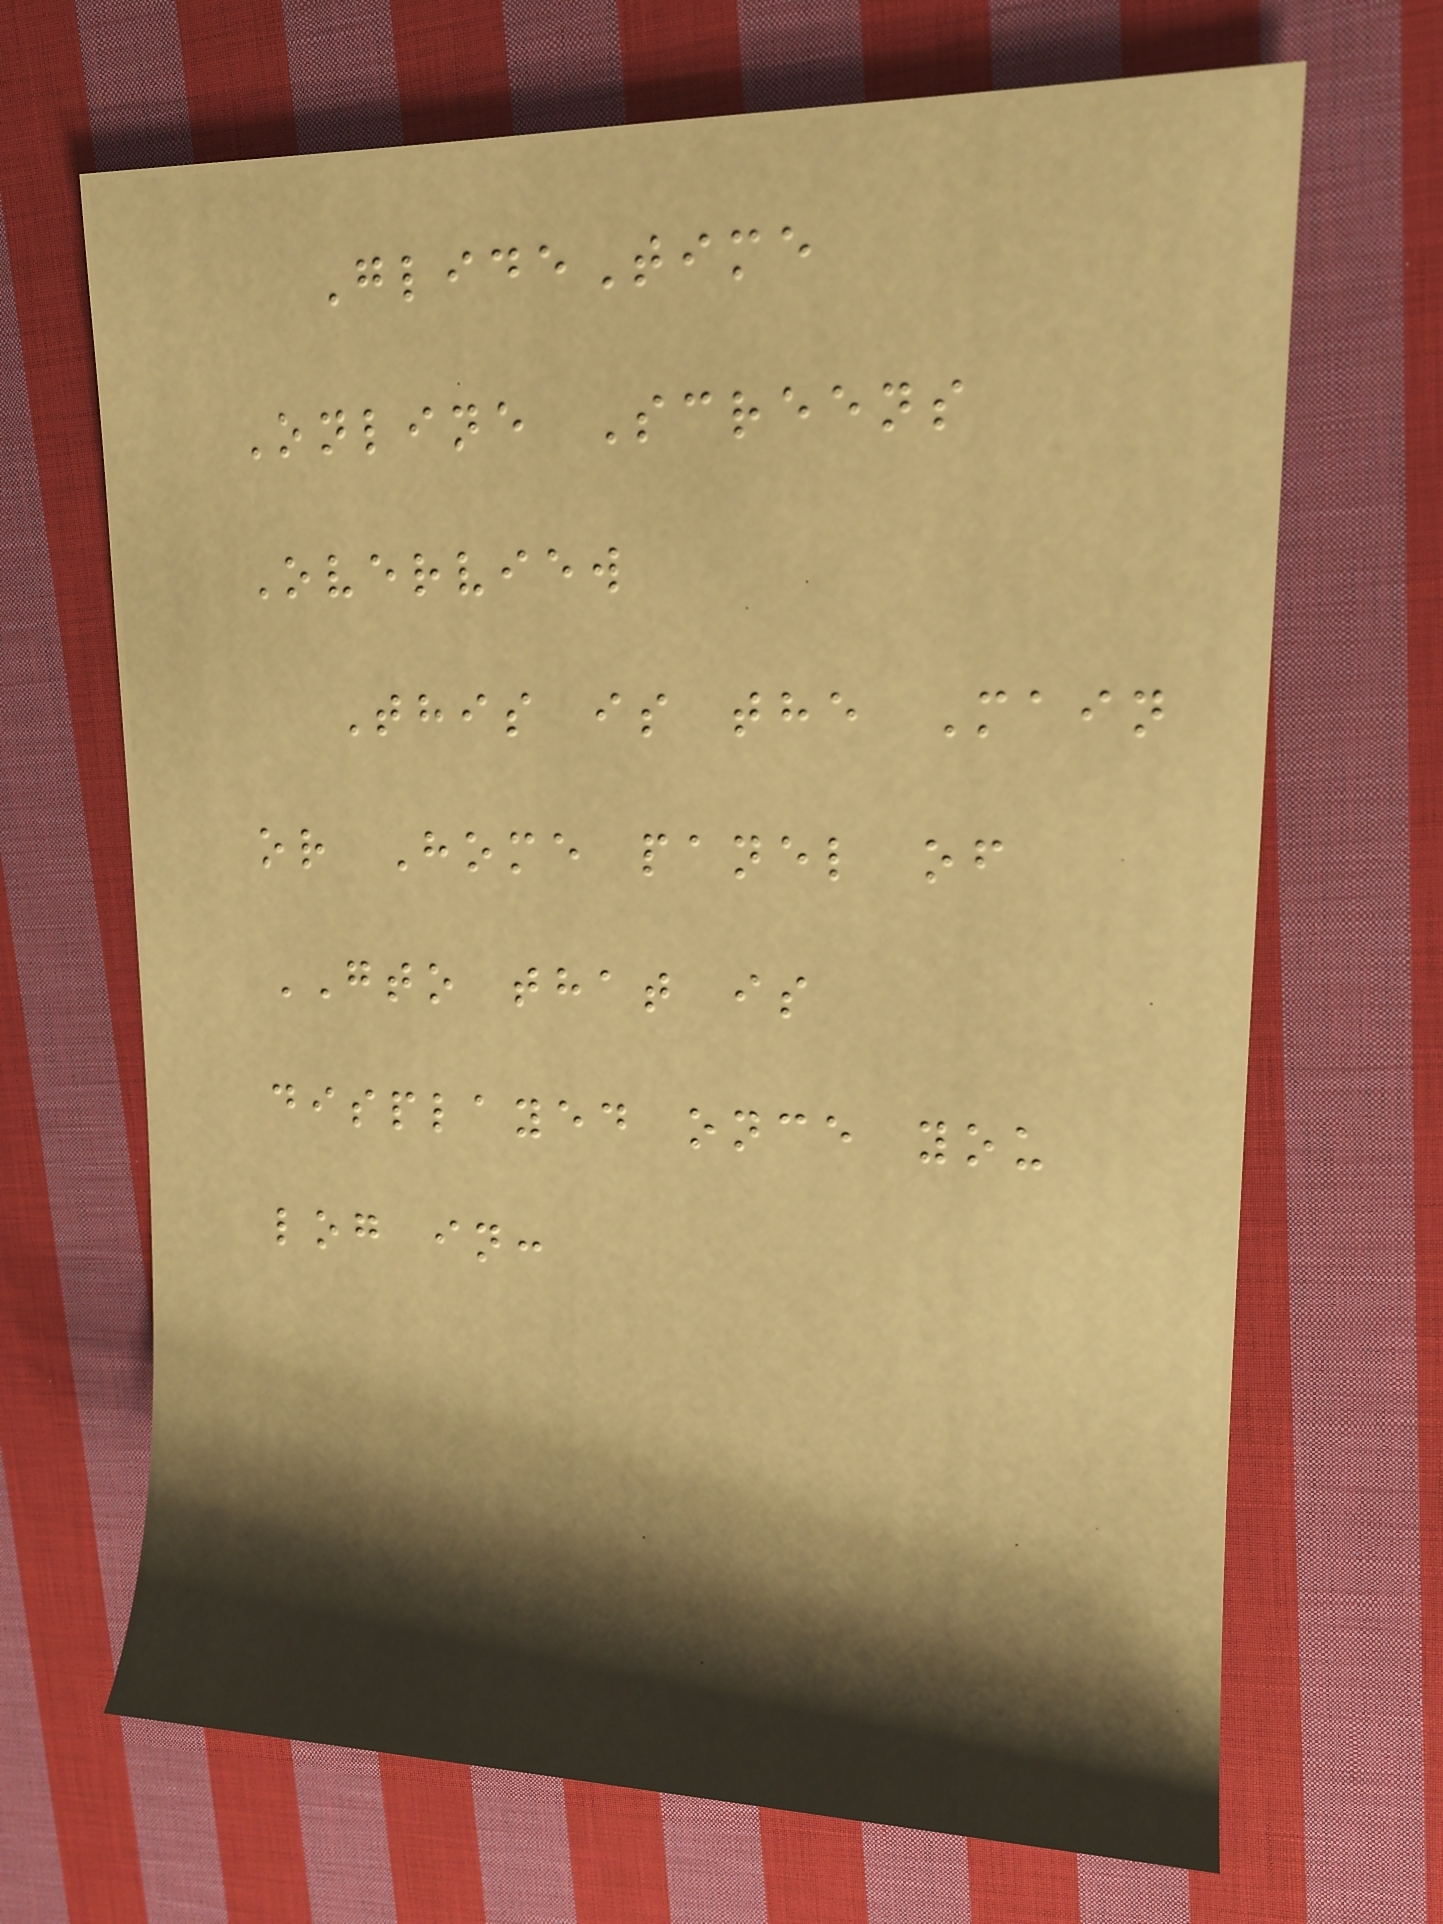GlideTime
Online Screens
Overview
This is the Main
or Home panel of
GTO that is
displayed once you
log in:
